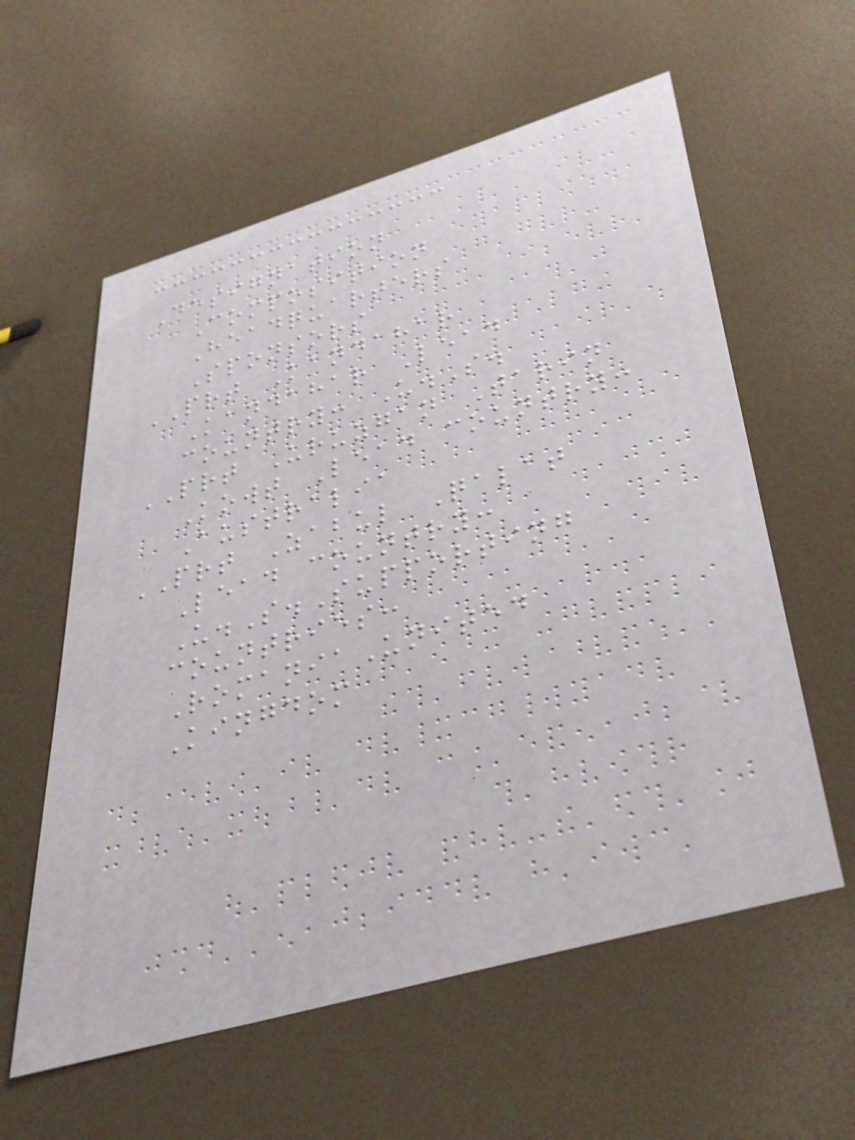Designation
Composition
Headquarters
Sponsors
PRT Kandahar
Kandahar Lead
country: U.S.
PRT Uruzgan Tarin
Kowt Lead country:
Australia
PRT Zabul Qalat
Lead country:
U.S.Supporting
countries:
RomaniaUnited
Kingdom
